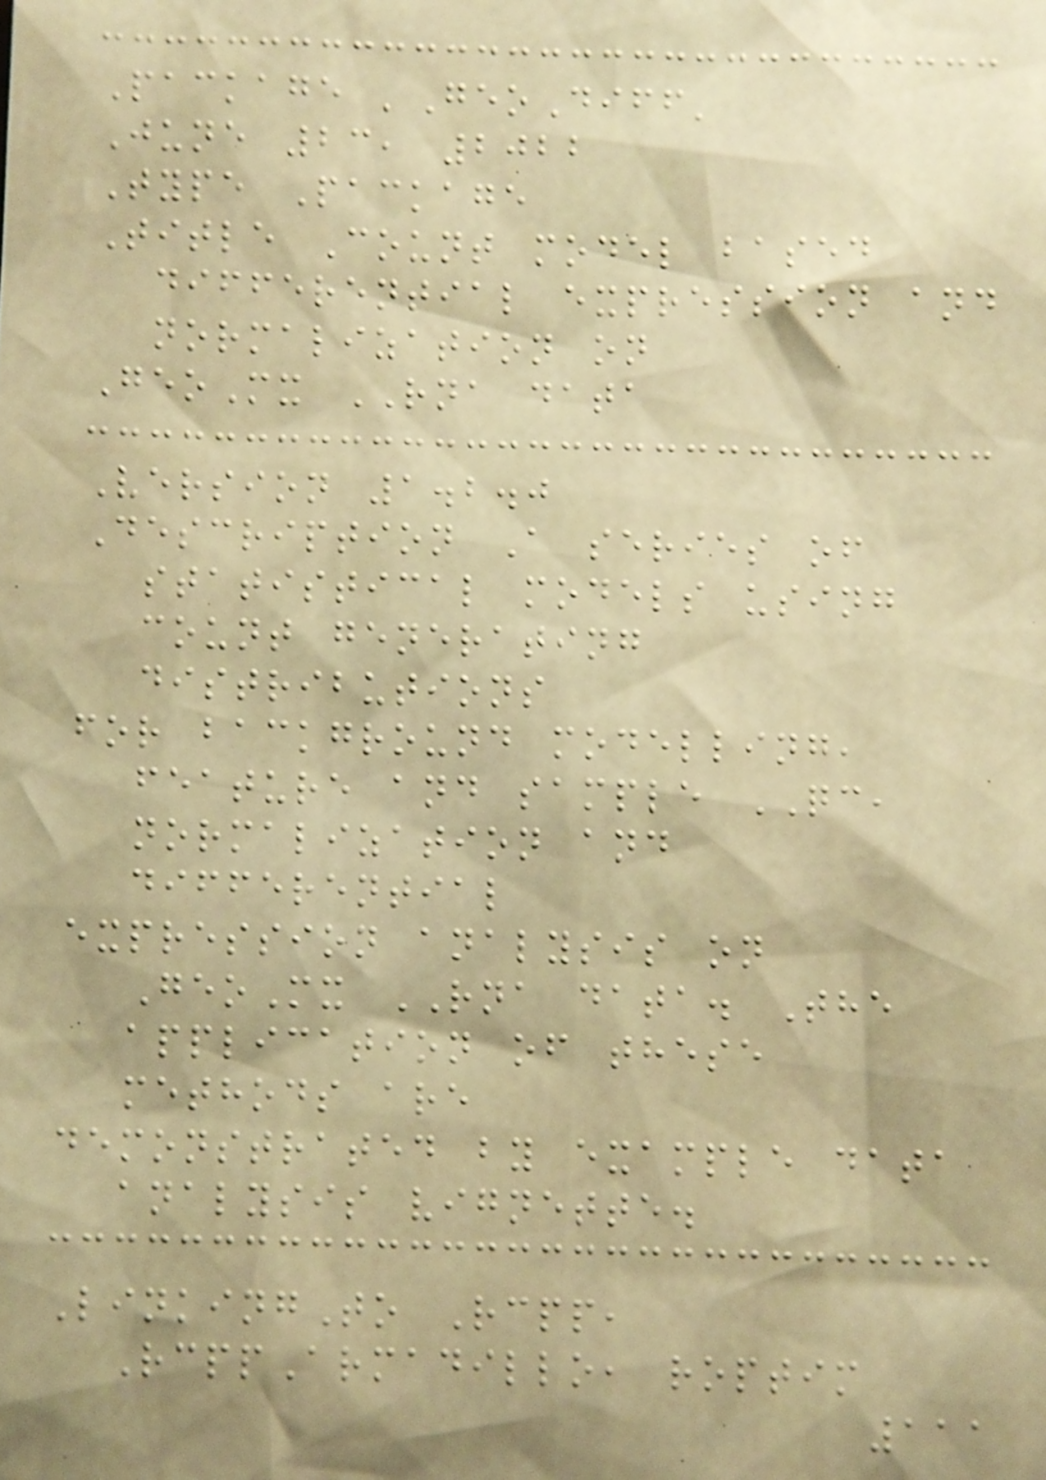Package 'GeoDiff'
June 23, 2022
Type Package
Title Count model based
differential expression and
normalization on
GeoMx RNA data
Version 1.2.0
Description A series of
statistical models using
count generating
distributions
for background modelling,
feature and sample QC,
normalization and
differential
expression analysis on
GeoMx RNA data. The
application of these
methods are
demonstrated by example data
analysis vignette.
LinkingTo Rcpp,
RcppArmadillo, roptim
111
